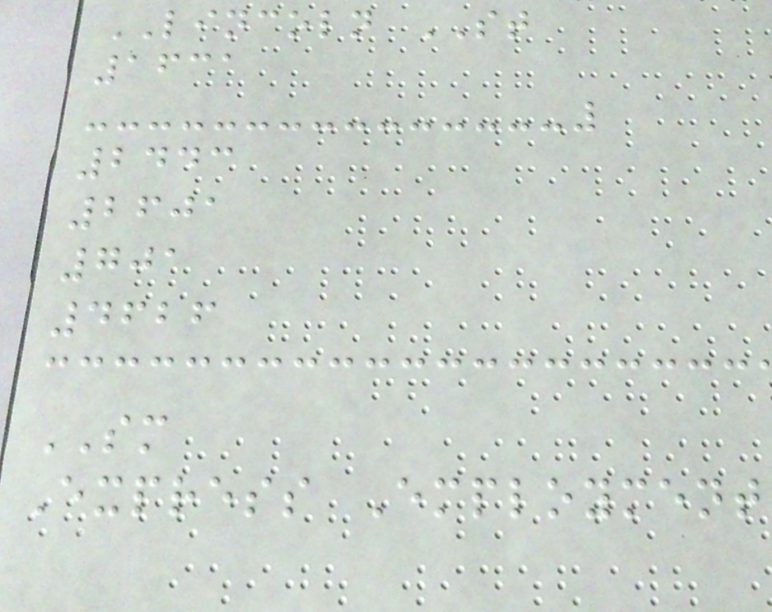LINCOLN ST
1631
2443
2601
701
4626
SM
Express Employment
